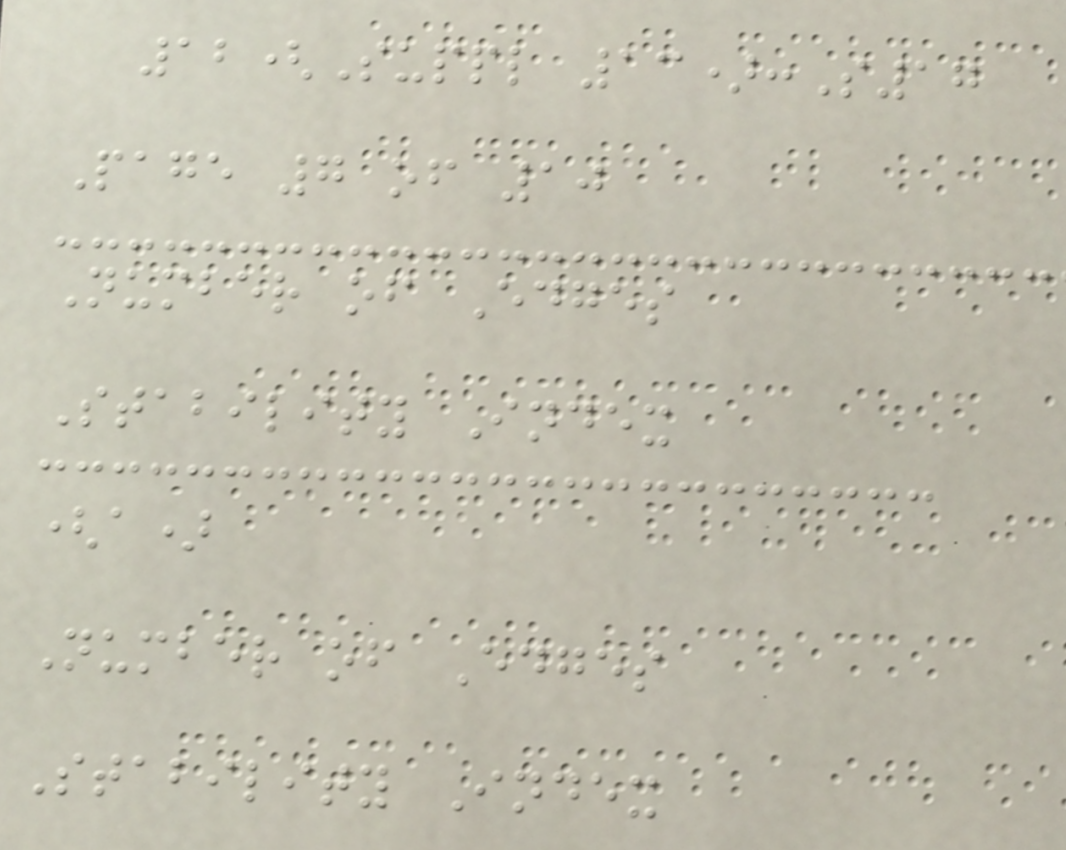12(Suppl 13):S17
Page 7 of 10
Number of Edges
Stability Index
(a)
Number of Edges
Stability Index
